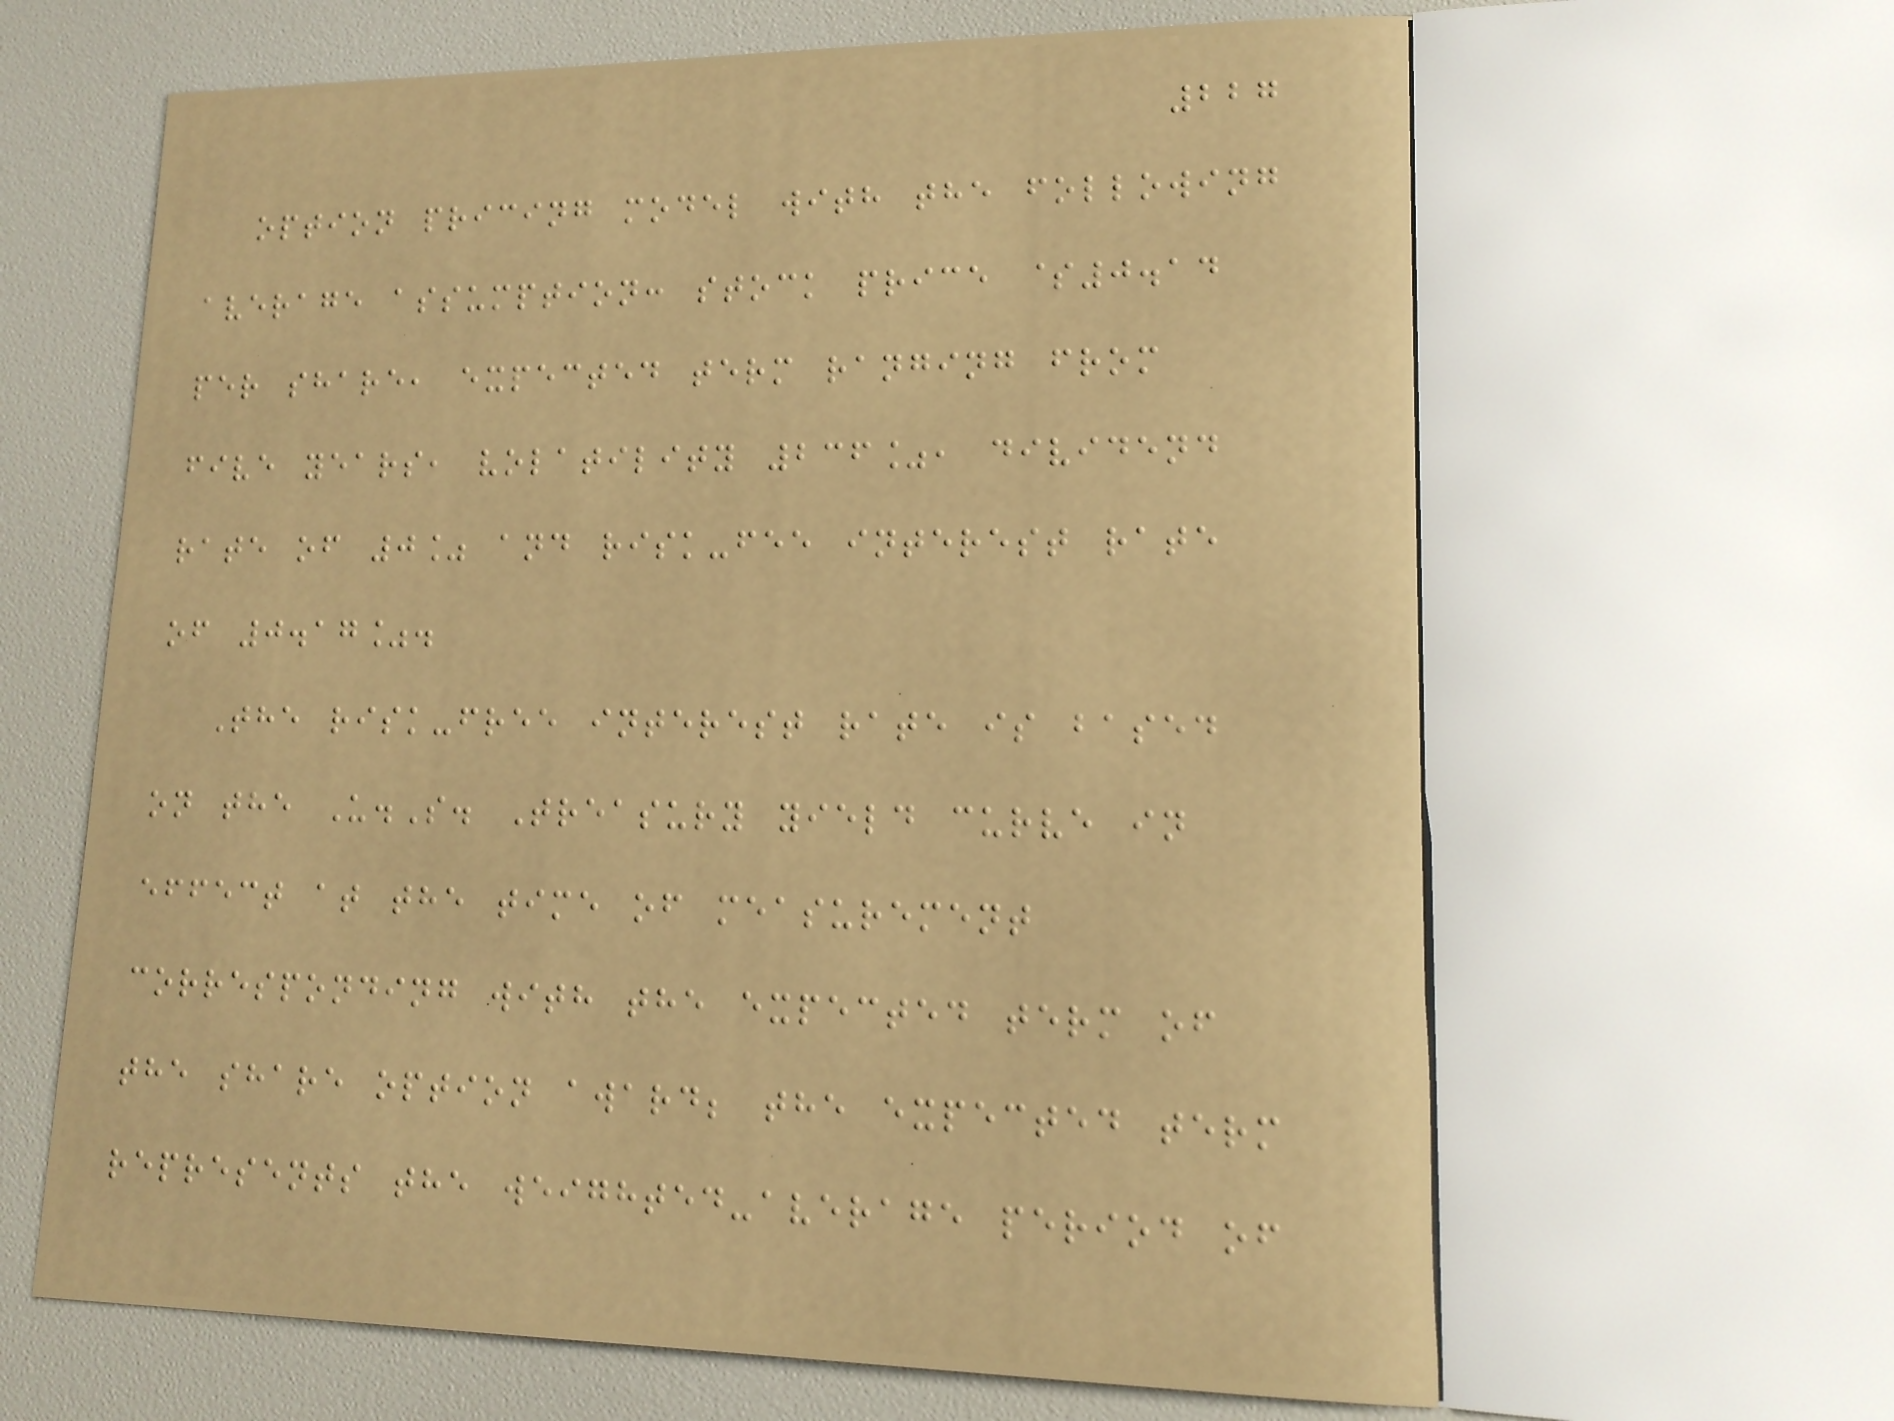227
option pricing model with the following
average assumption: stock price $0.14
per share, expected term ranging from
five years, volatility 236%, dividend
rate of 0% and risk-fee interest rate
of 0.17%.
The risk-free interest rate is based
on the U.S. Treasury yield curve in
effect at the time of measurement
corresponding with the expected term of
the share option award; the expected term
represents the weighted-average period of
